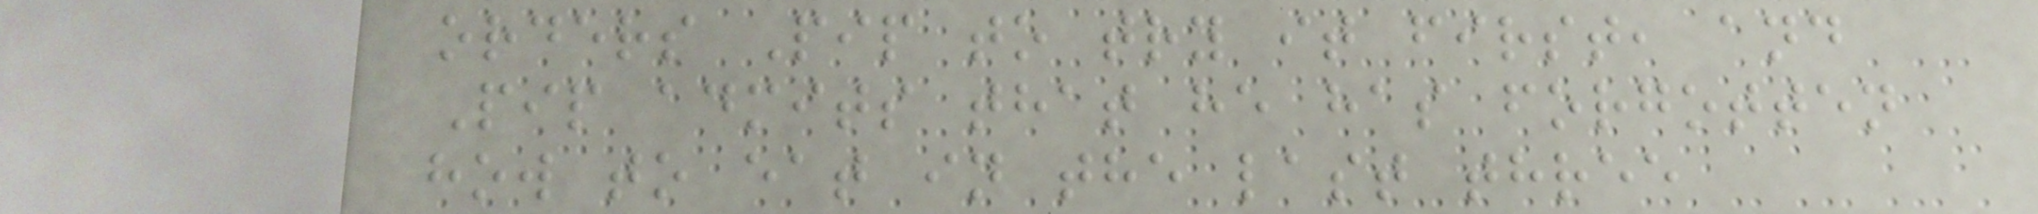orders Pip to try it first, and
Pip admits that he has forgotten
how to eat in the last three
